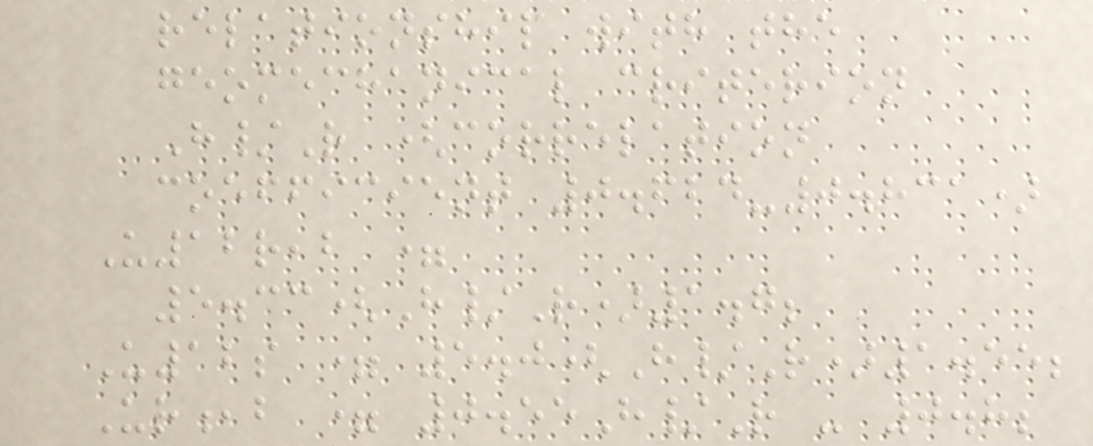relationship with the
geomechanical criterion
H/R (correlation
coefficient 0.624-0.831)
U12r,b =
5.33(H/R)1.7;
U12s = 5.0(H/R)1.55;
Ur,b = 0.55H/R - 0.8;
